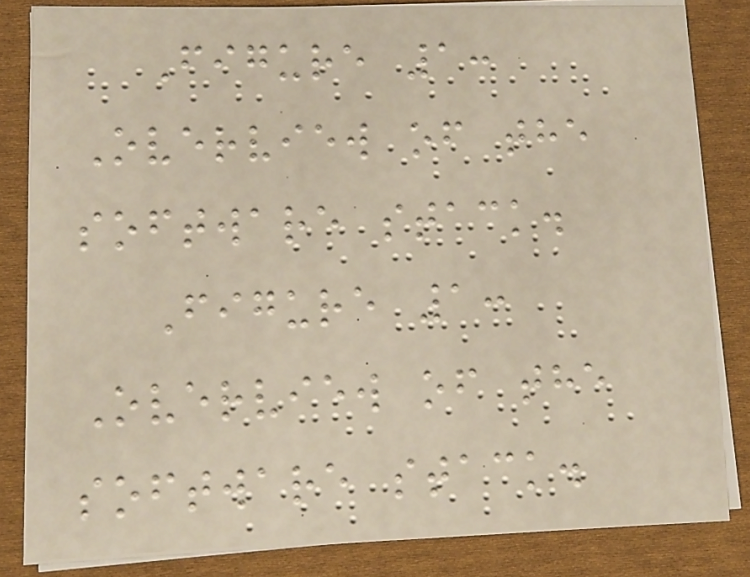Figure 1:
Overview of the
software stack.
Figure 1:
Overview of the
software stack.
